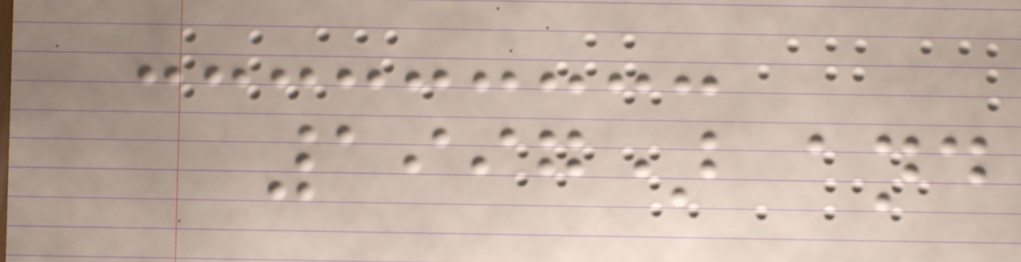1997) and
